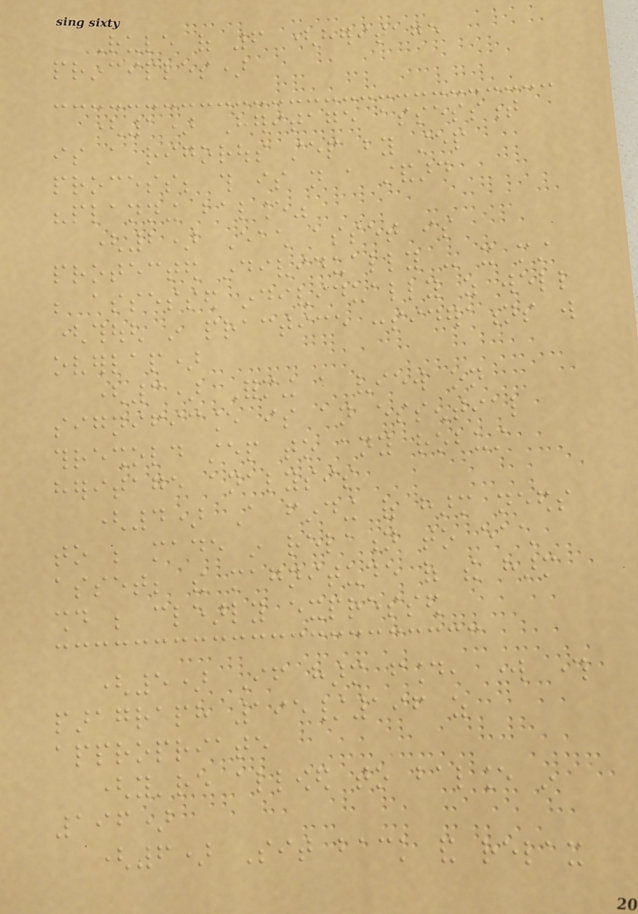Rule of 6 (heritage
principles)
(1) Heritage assessment
is a rigorous step by step
process; this is not a standard
"planning balance"
(2) Each asset is
protected individually - it must
be assessed individually as well
(though in practice considerations will
overlap)
(3) Forming a view on
significance is an essential
threshold step to any robust
heritage analysis
(4) A finding of harm needs
to be made in relation to each
asset; the magnitude of the harm
should be clearly expressed
(5) If harm found, work through
paragraph 195/196 as
appropriate
(you're allowed to balance in
196)
(6) Sit back and relax
